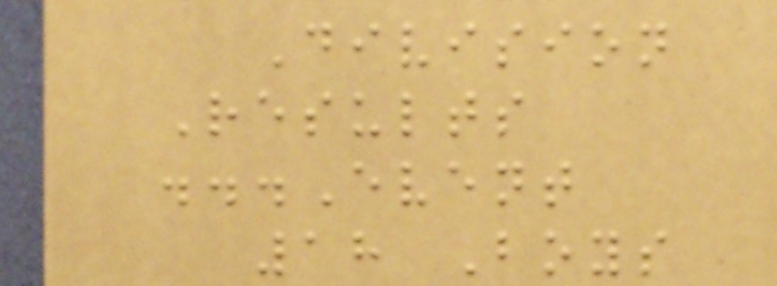Division
Results
...Event
18 Boys
